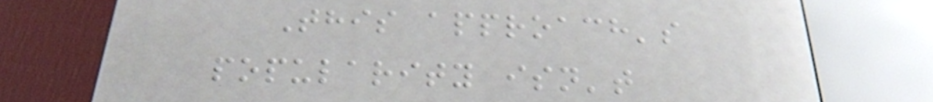This approach's
popularity isn't
